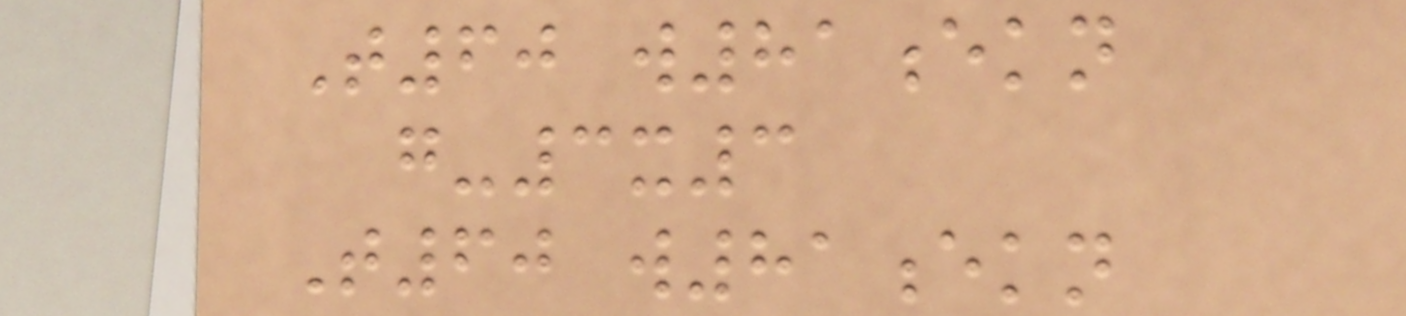T60 w81ekn
g-3x3
T60 w81ekn
